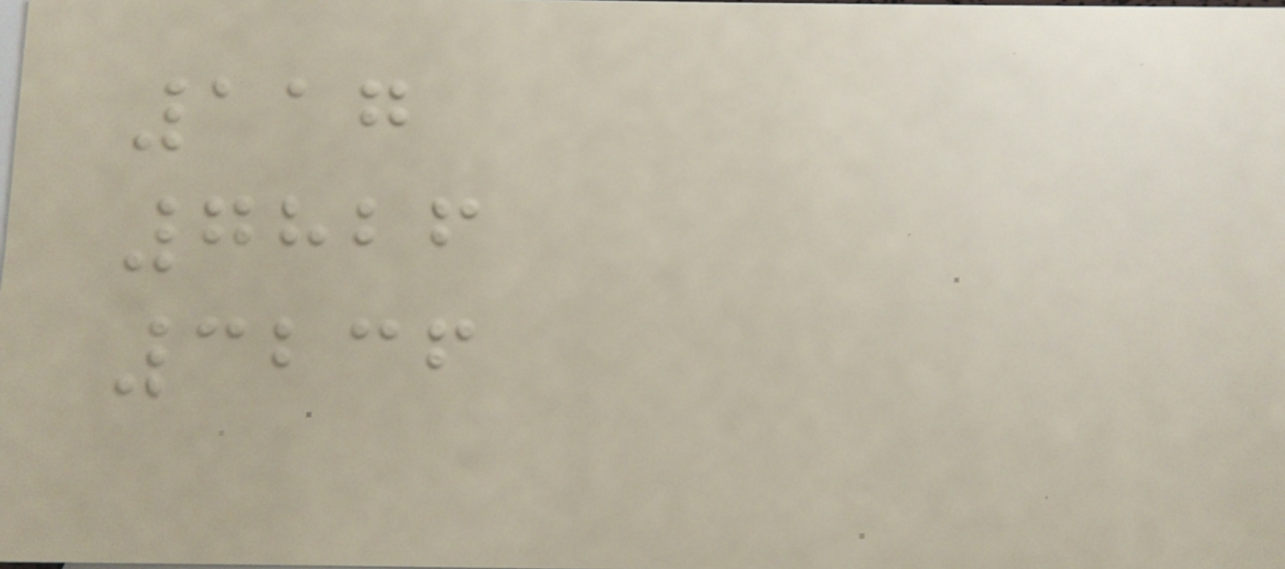117
7826
3236
